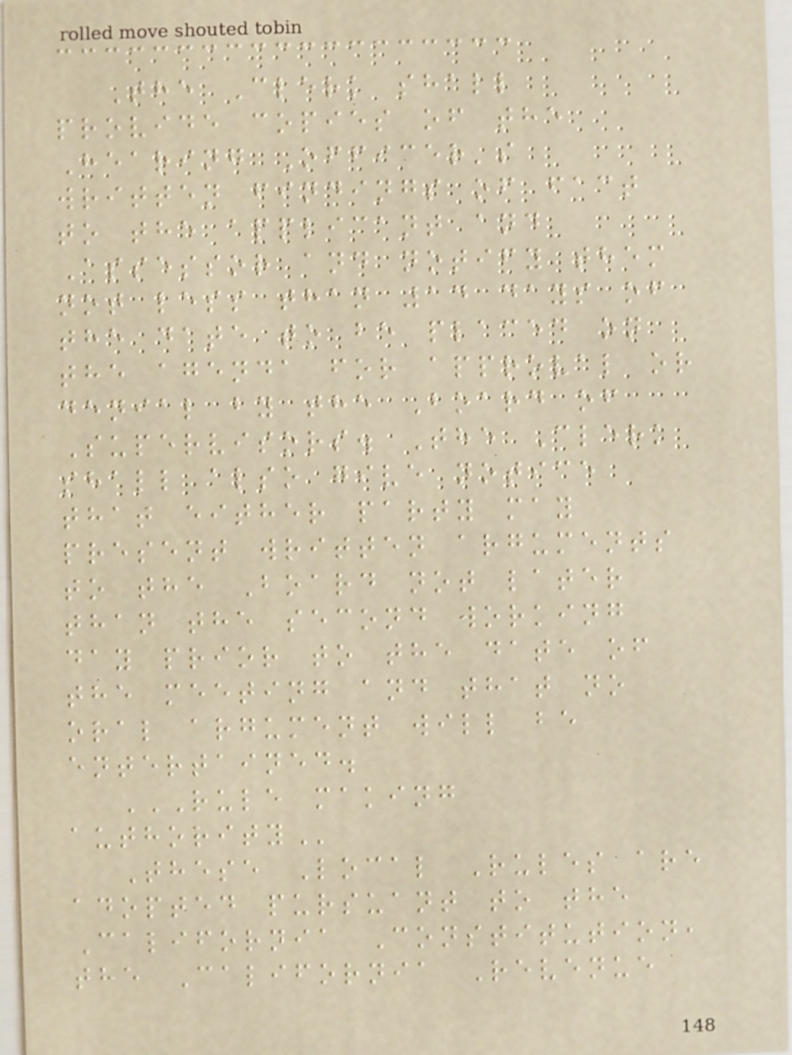The Clerk shall
provide copies of the
Hearing Officer's
written findings of fact
to the applicant and
Assessor and notify them
not less than 14 days of
the date to be placed on
the agenda for approval or
denial by the Board of
Supervisors. The Clerk
shall also give notice
that either party may
present written arguments
to the Board not later
than the second working
day prior to the date of
the meeting and that no
oral argument will be
entertained.
RULE MAKING
AUTHORITY
These Local Rules are
adopted pursuant to the
California Constitution,
the California Revenue
